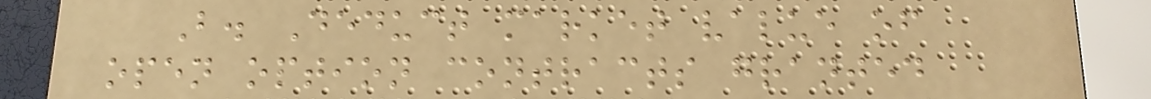B. Deduct market value of
open option contracts granted
